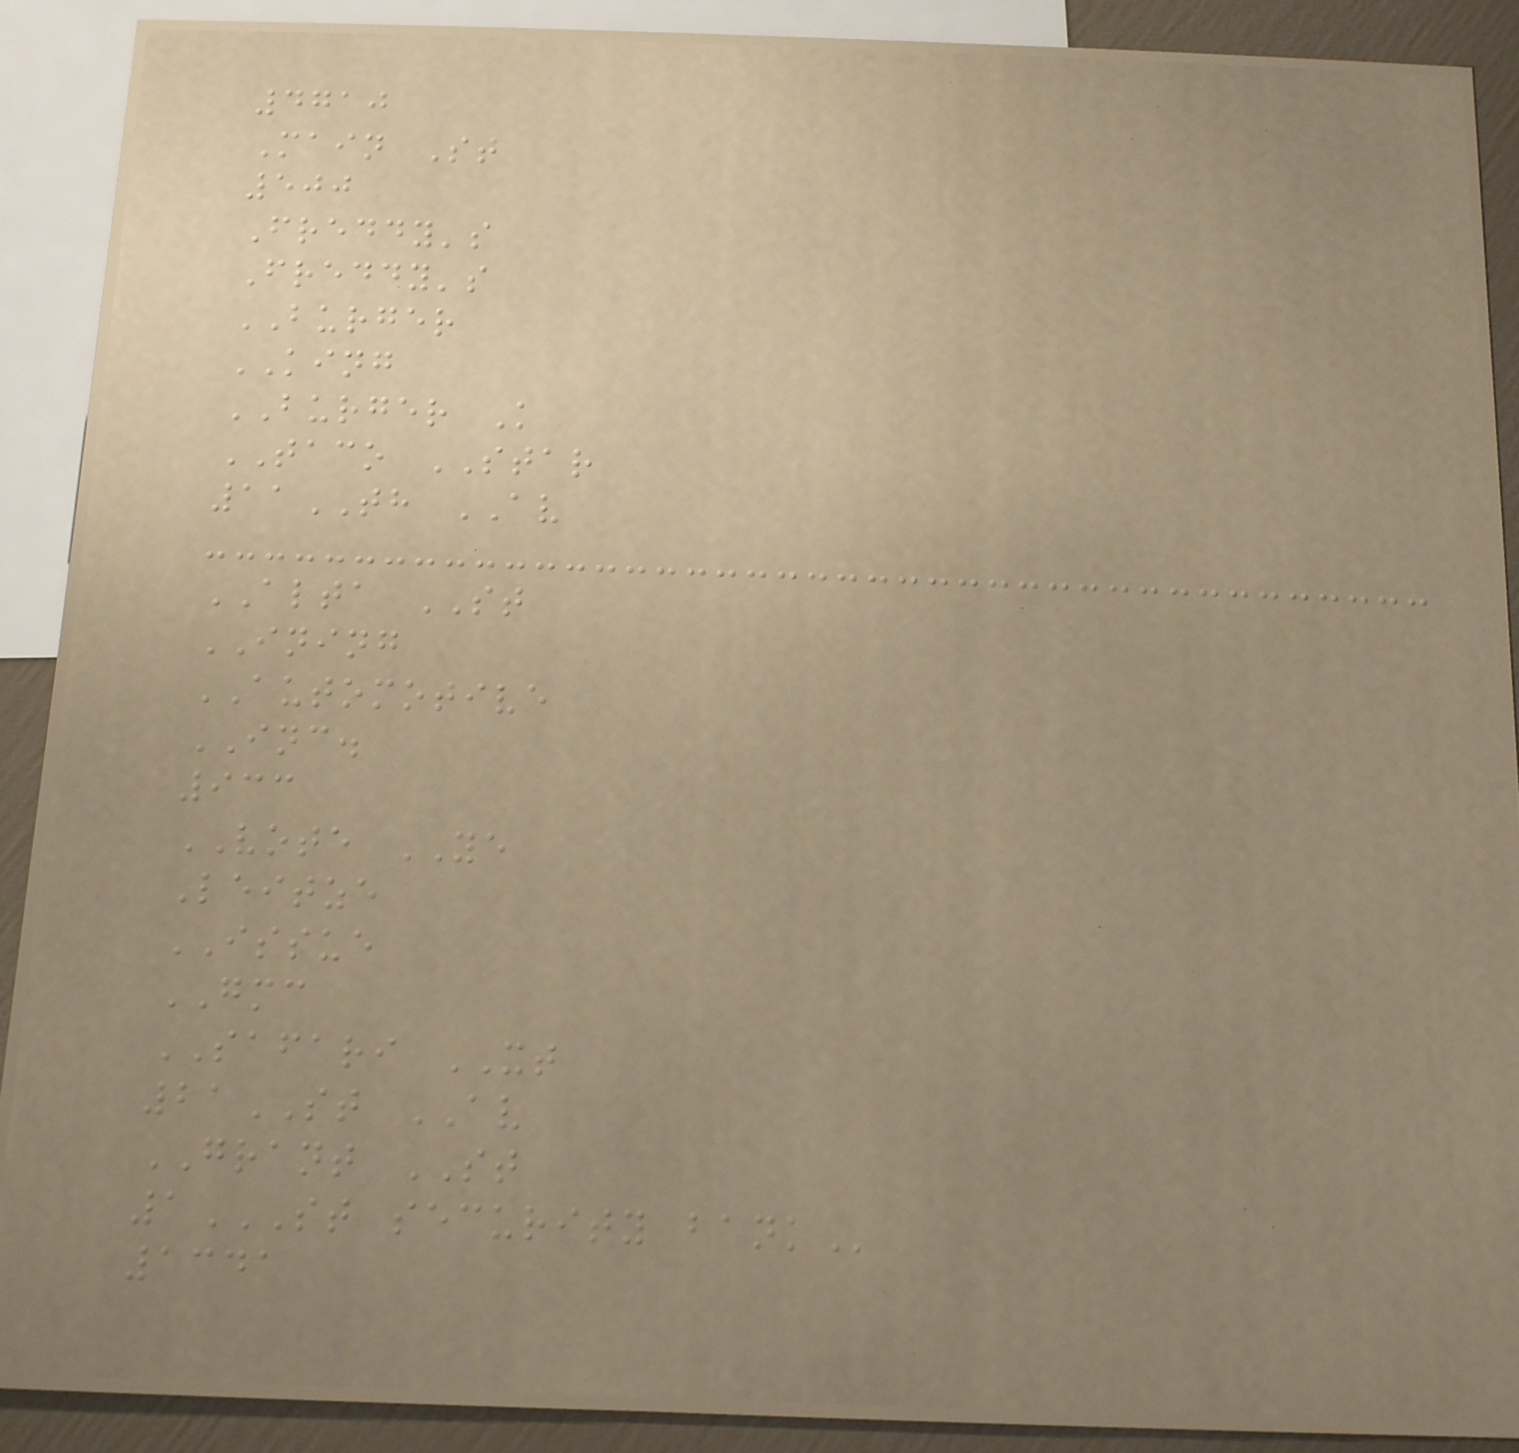4710
Main St
500
Freddy's
Freddy's
BURGER
KING
BURGER K
TACO STAR
11TH AV
ALTA ST
INING
AUTOMOTIVE
INC.
933
VOTE YE
Leitze
ISSUE
GMC
SAFARI XT
21ST AV
GRANT ST
1ST SECURITY BANK
1341
